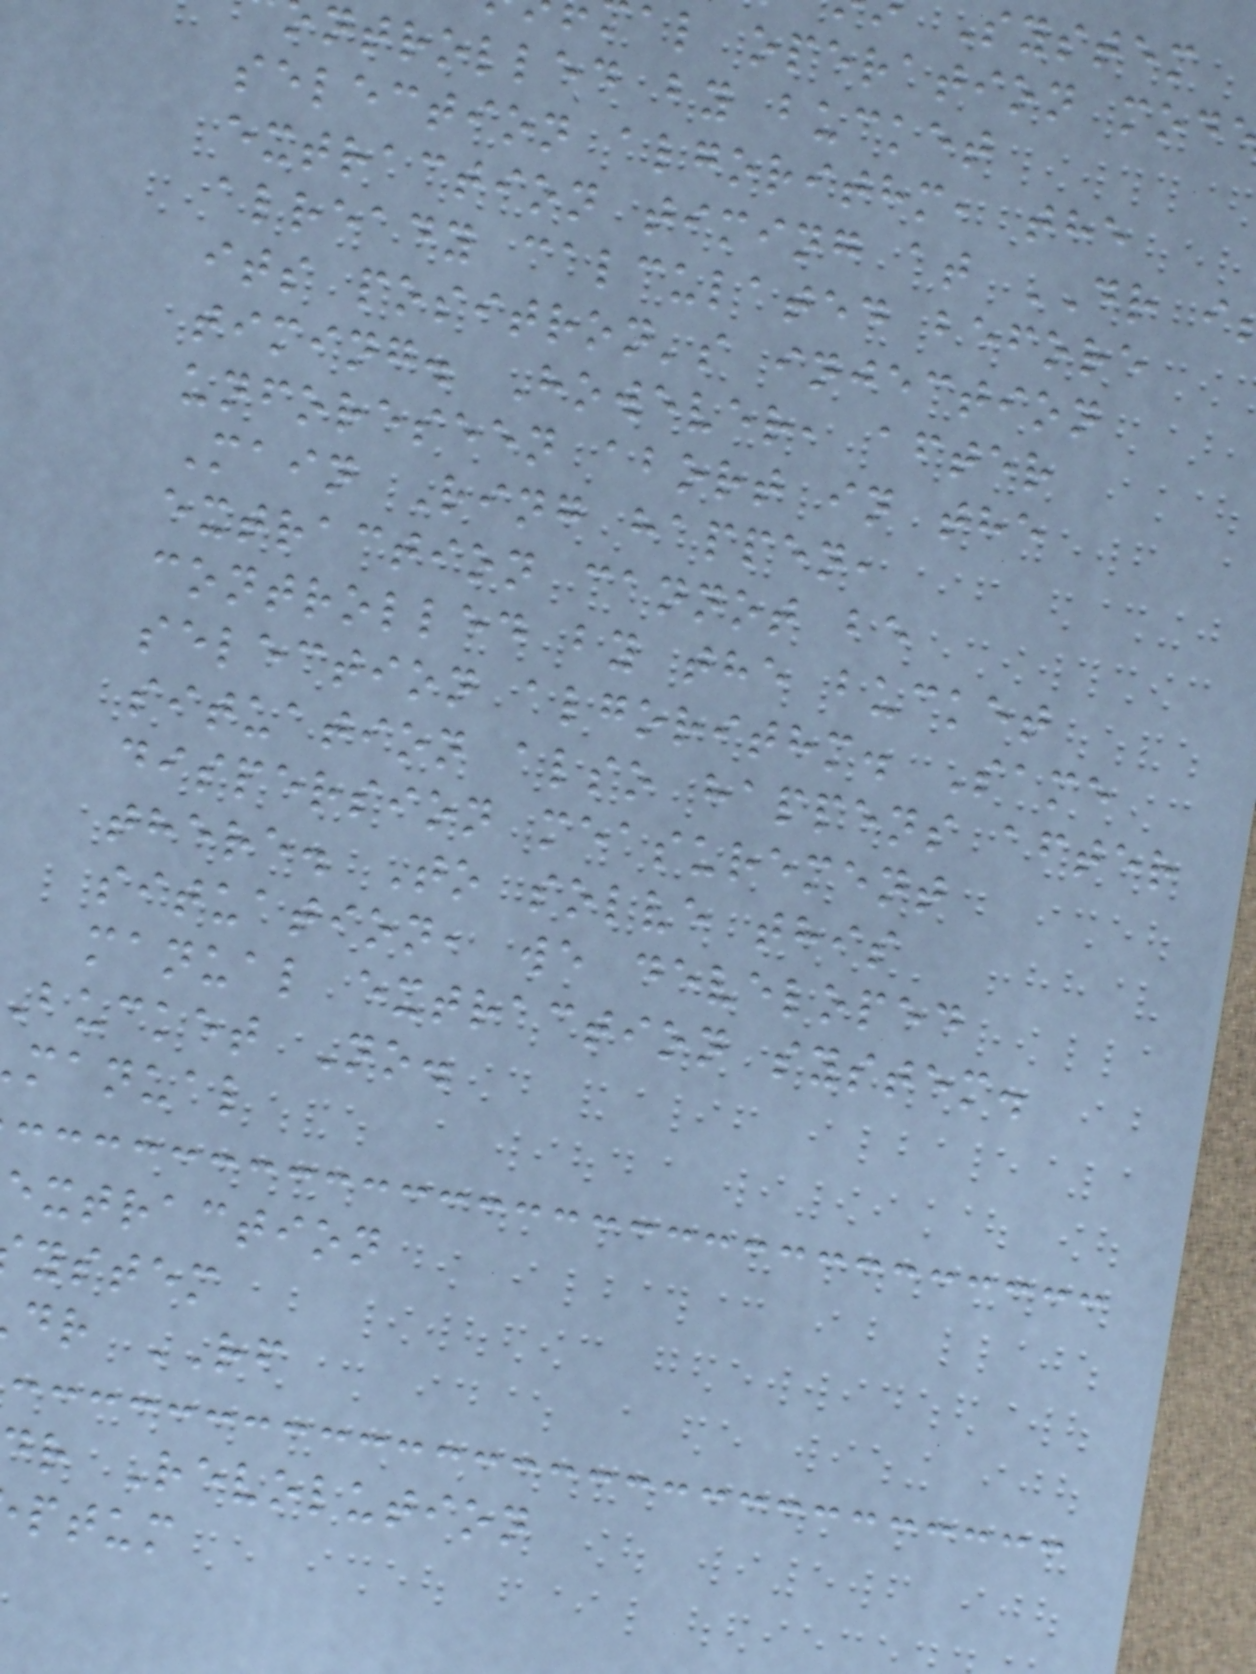System
al operation mod
ntrolled by bucket
selection algorithm, the
extraction timing at DR i
already calculated before
its positron's injection
timing. However, after
unforeseen abort in the
Main Ring happen,
extraction cannot be
controlled by the bucket
selection algorithm. Same
situation also happens after
dispersion measurement
there. To solve this
situation, we developed
manual extraction system.
bucket No.
manual
extraction
ystem
dr RF
r Revolution
ptum
